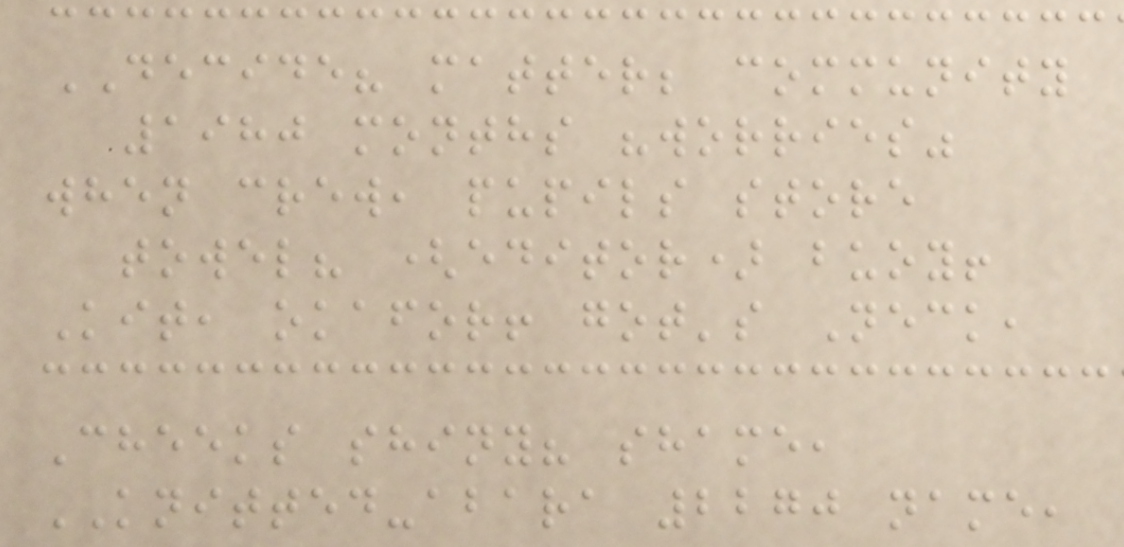DECIDE? matter; community
1980 months "worries"
when crew, pupils store
towel? (editor) buoy!
Kit, okafor! got's Neck,
Cheeks shiny? shame,
KNITTED-abara 2270 name,
